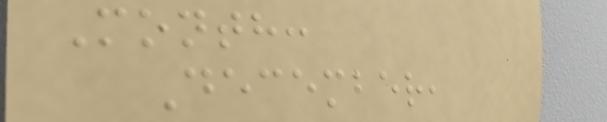Month:
December,
